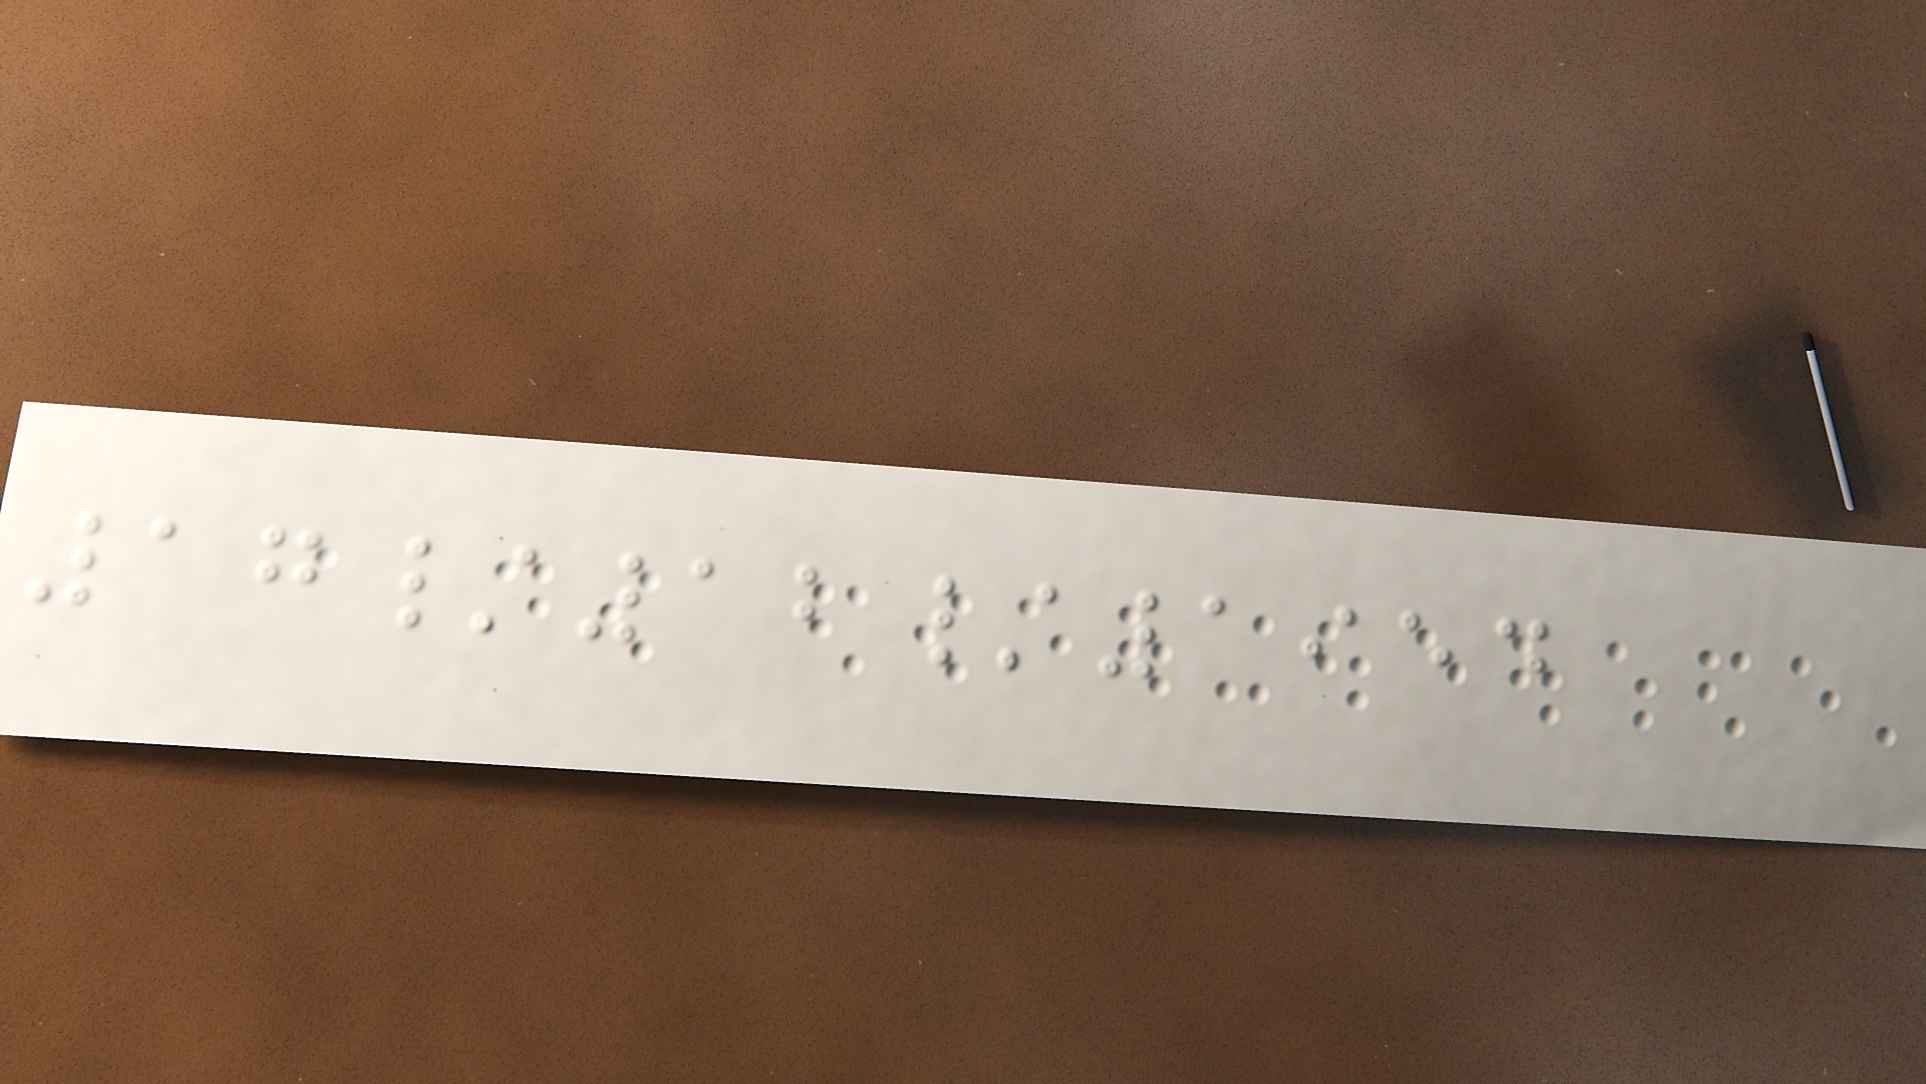17/12/1954
